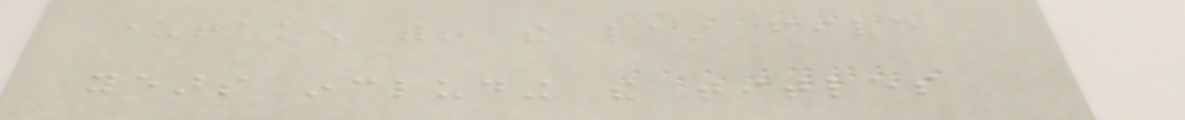undertaken within the last five
years including the titles
